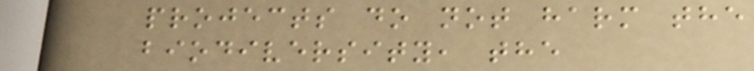projects do not harm the
biodiversity, the
